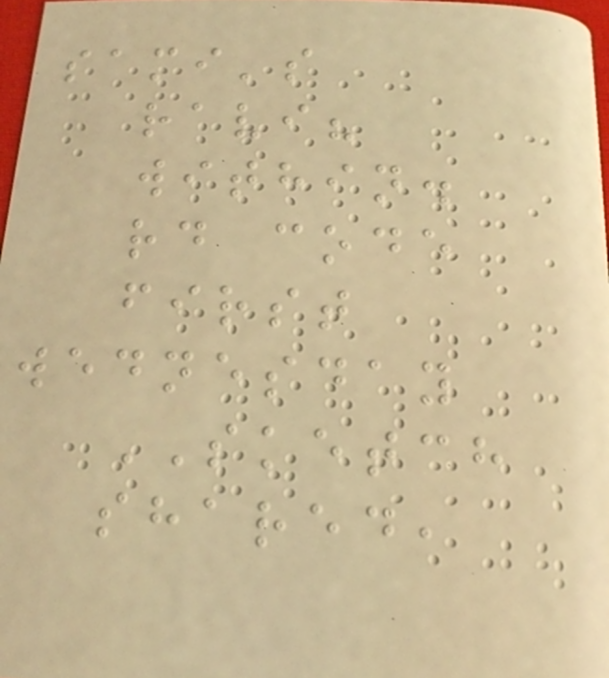sami's
ravi?
within.
rd code
first
wednesday
SKETCH
shared,
